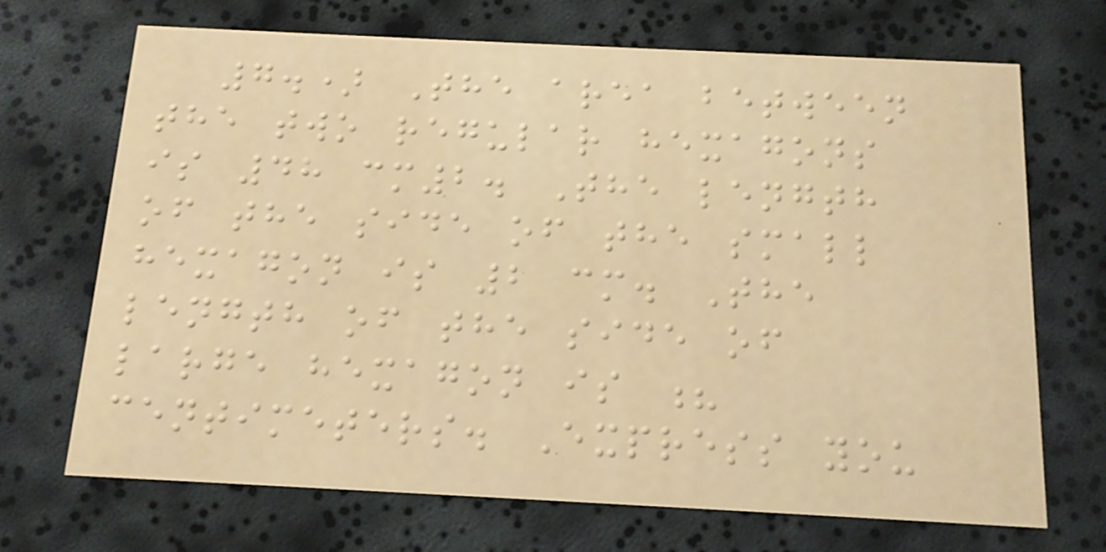7.) The area between
the two regular hexagons
is 48 cm2. The length
of the side of the small
hexagon is 2 cm. The
length of the side of
large hexagon is ?
centimeters. Express you
